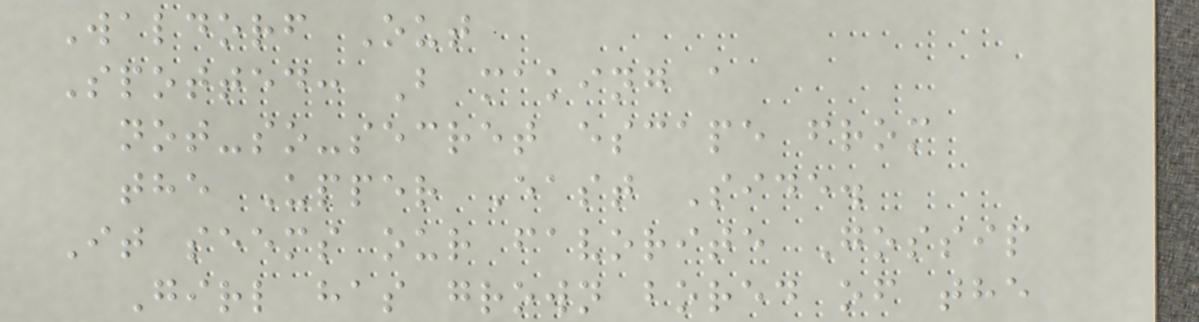Waldorf Out
Spotted: B making a
not-so-secret escape from
the Upper East Side.
It seems our favorite Gossip
Girl has grown bored of the
